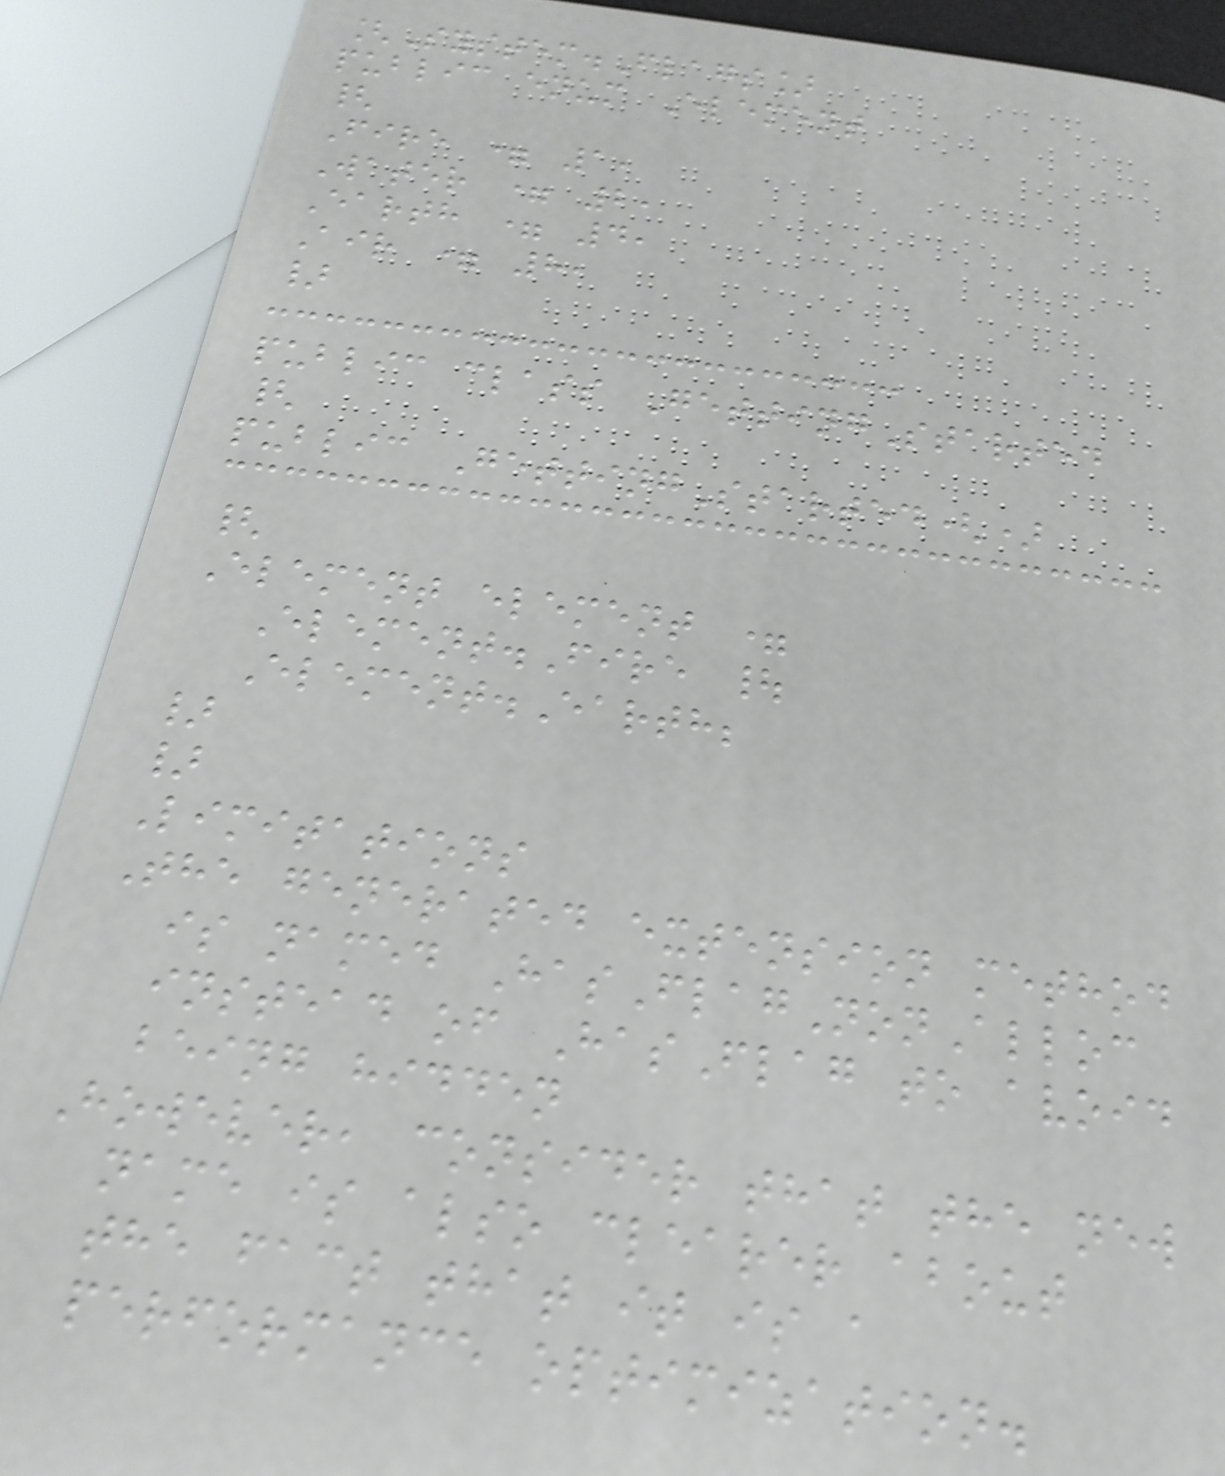[System.Flags]
public enum Element
{
Fire = 1,
Water = 2,
Earth = 4,
Air = 8,
}
public class GettingStarted
{
public GettingStarted()
{
Element element =
Element.Fire |
Element.Earth;
}
}
Limitations
The generated extension method
is named HasFlagNonAlloc
instead of HasFlag to avoid
being hidden
However, consider that the new
name is also clearer about
the fact that it is a
performance optimization.
